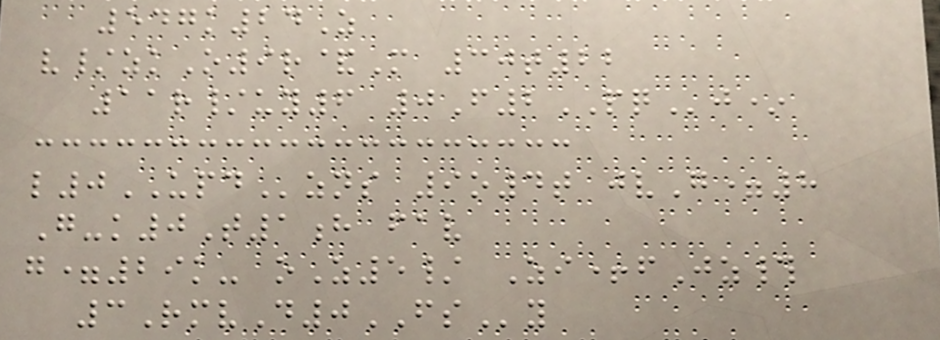547k24Z
v/zkO9r&M 30t22
11r/uy6 0F2PQj*
l0UPDzns 9o4t jvG=8
G-k0T1h fav
g=29k- oZ5/ Zi+fJz#
3RmvD0FSy
